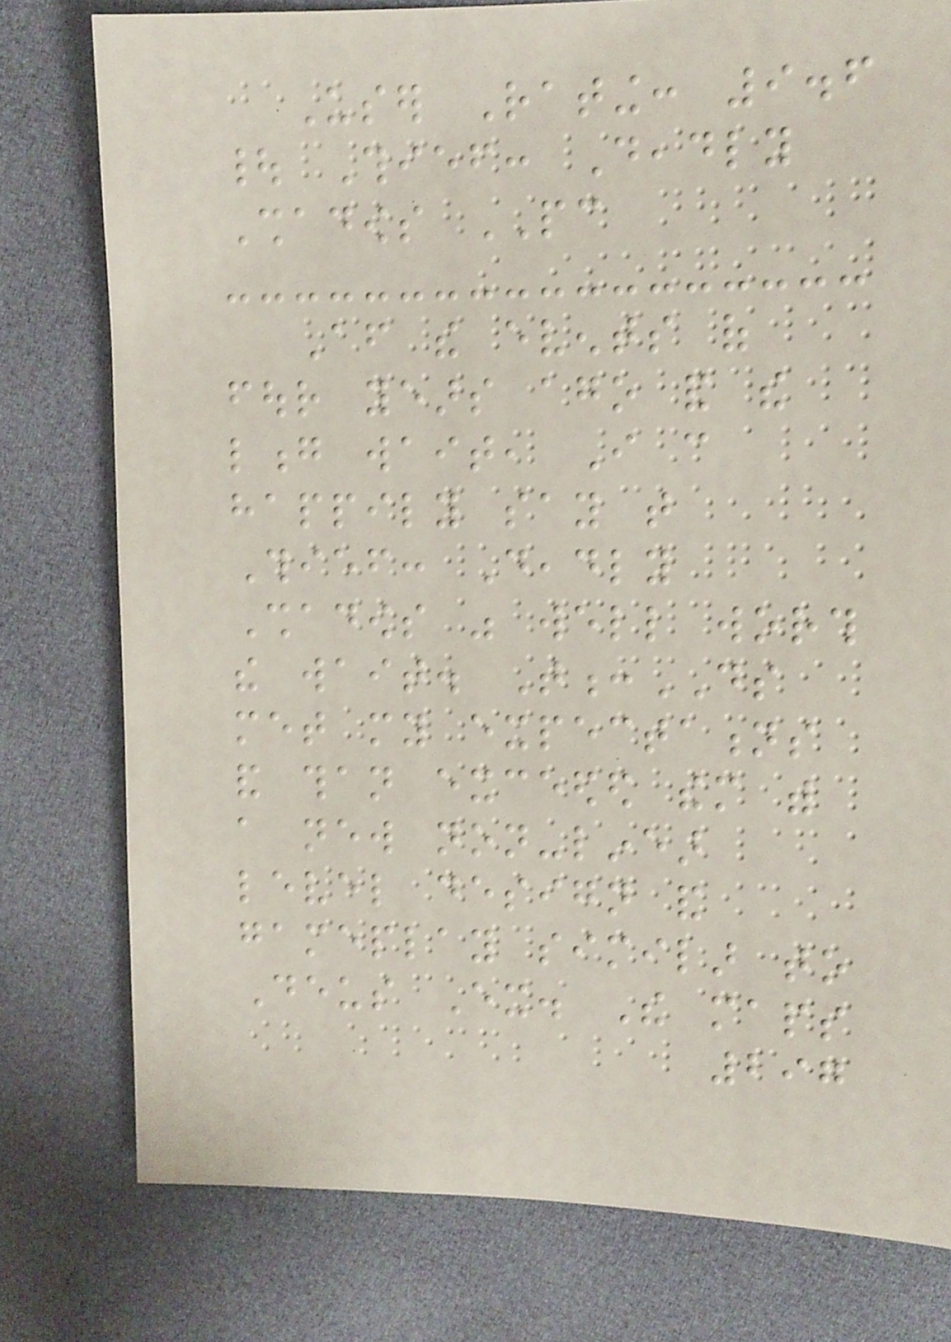User Rating: 9.6
| Thief: Deadly
Shadows PC
After the events of
four years ago and the
long wait, I can
happily say that
Thief: Deadly
Shadows was well worth
the wait. T:DS
met my expectations
and than exceeded them with
a new non-linear
level design and
gameplay similar to
Deus Ex. The maps
297
